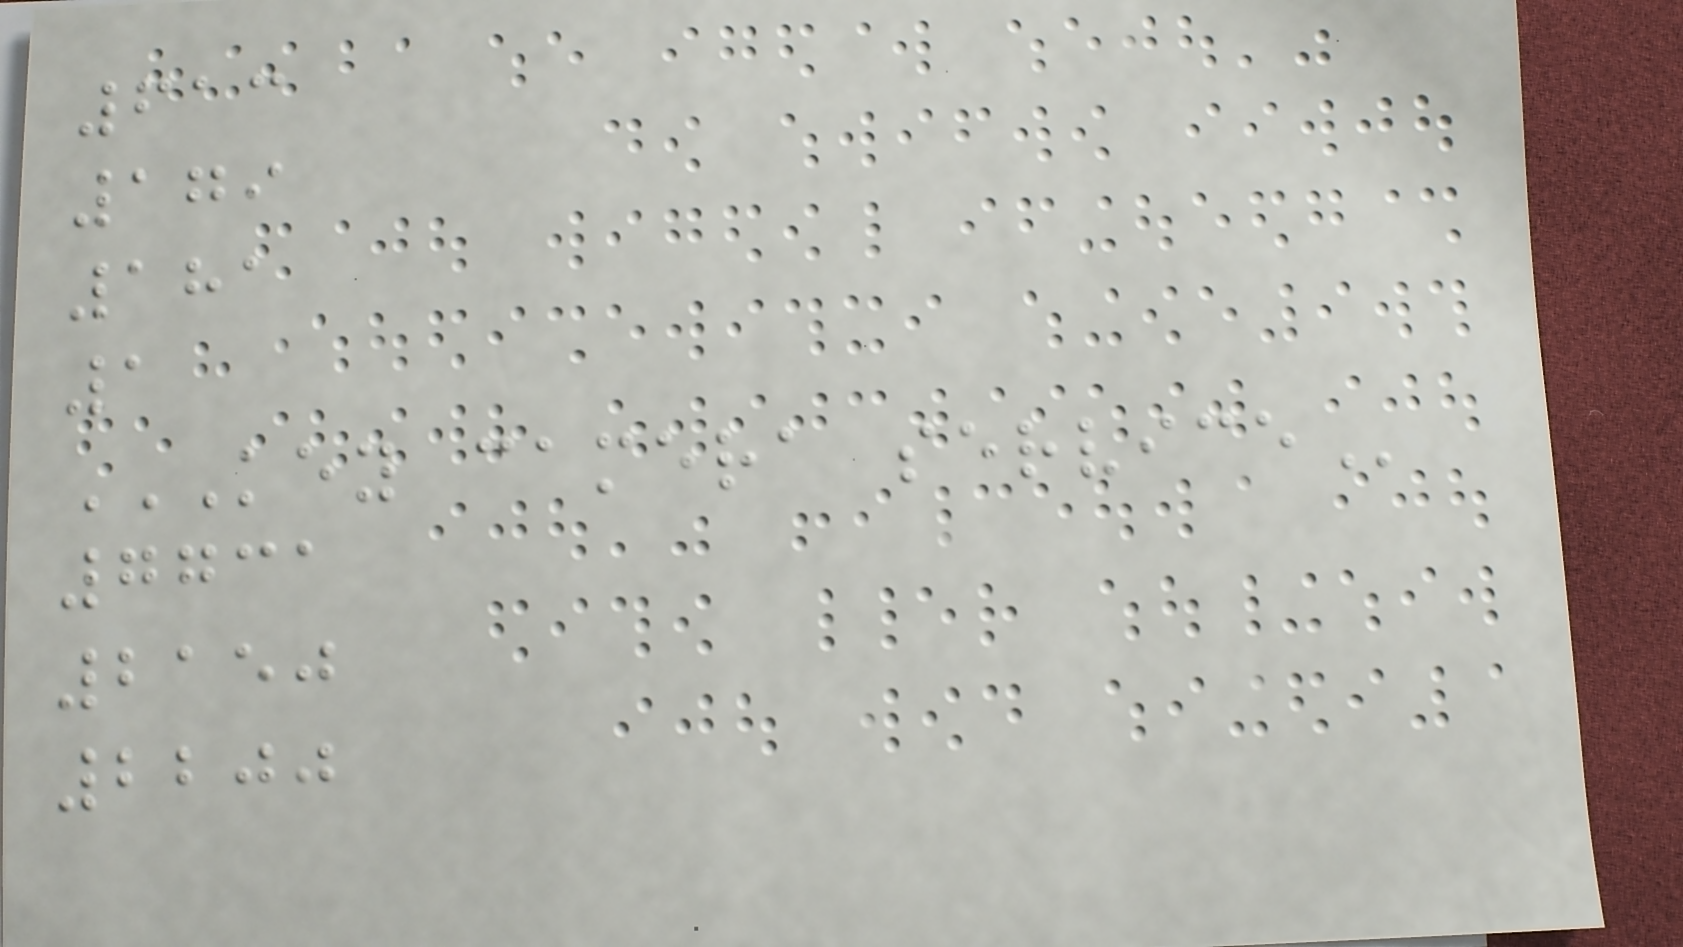613
179
181
1
KEY CAMERA SERVICE
7731
2150
2200
